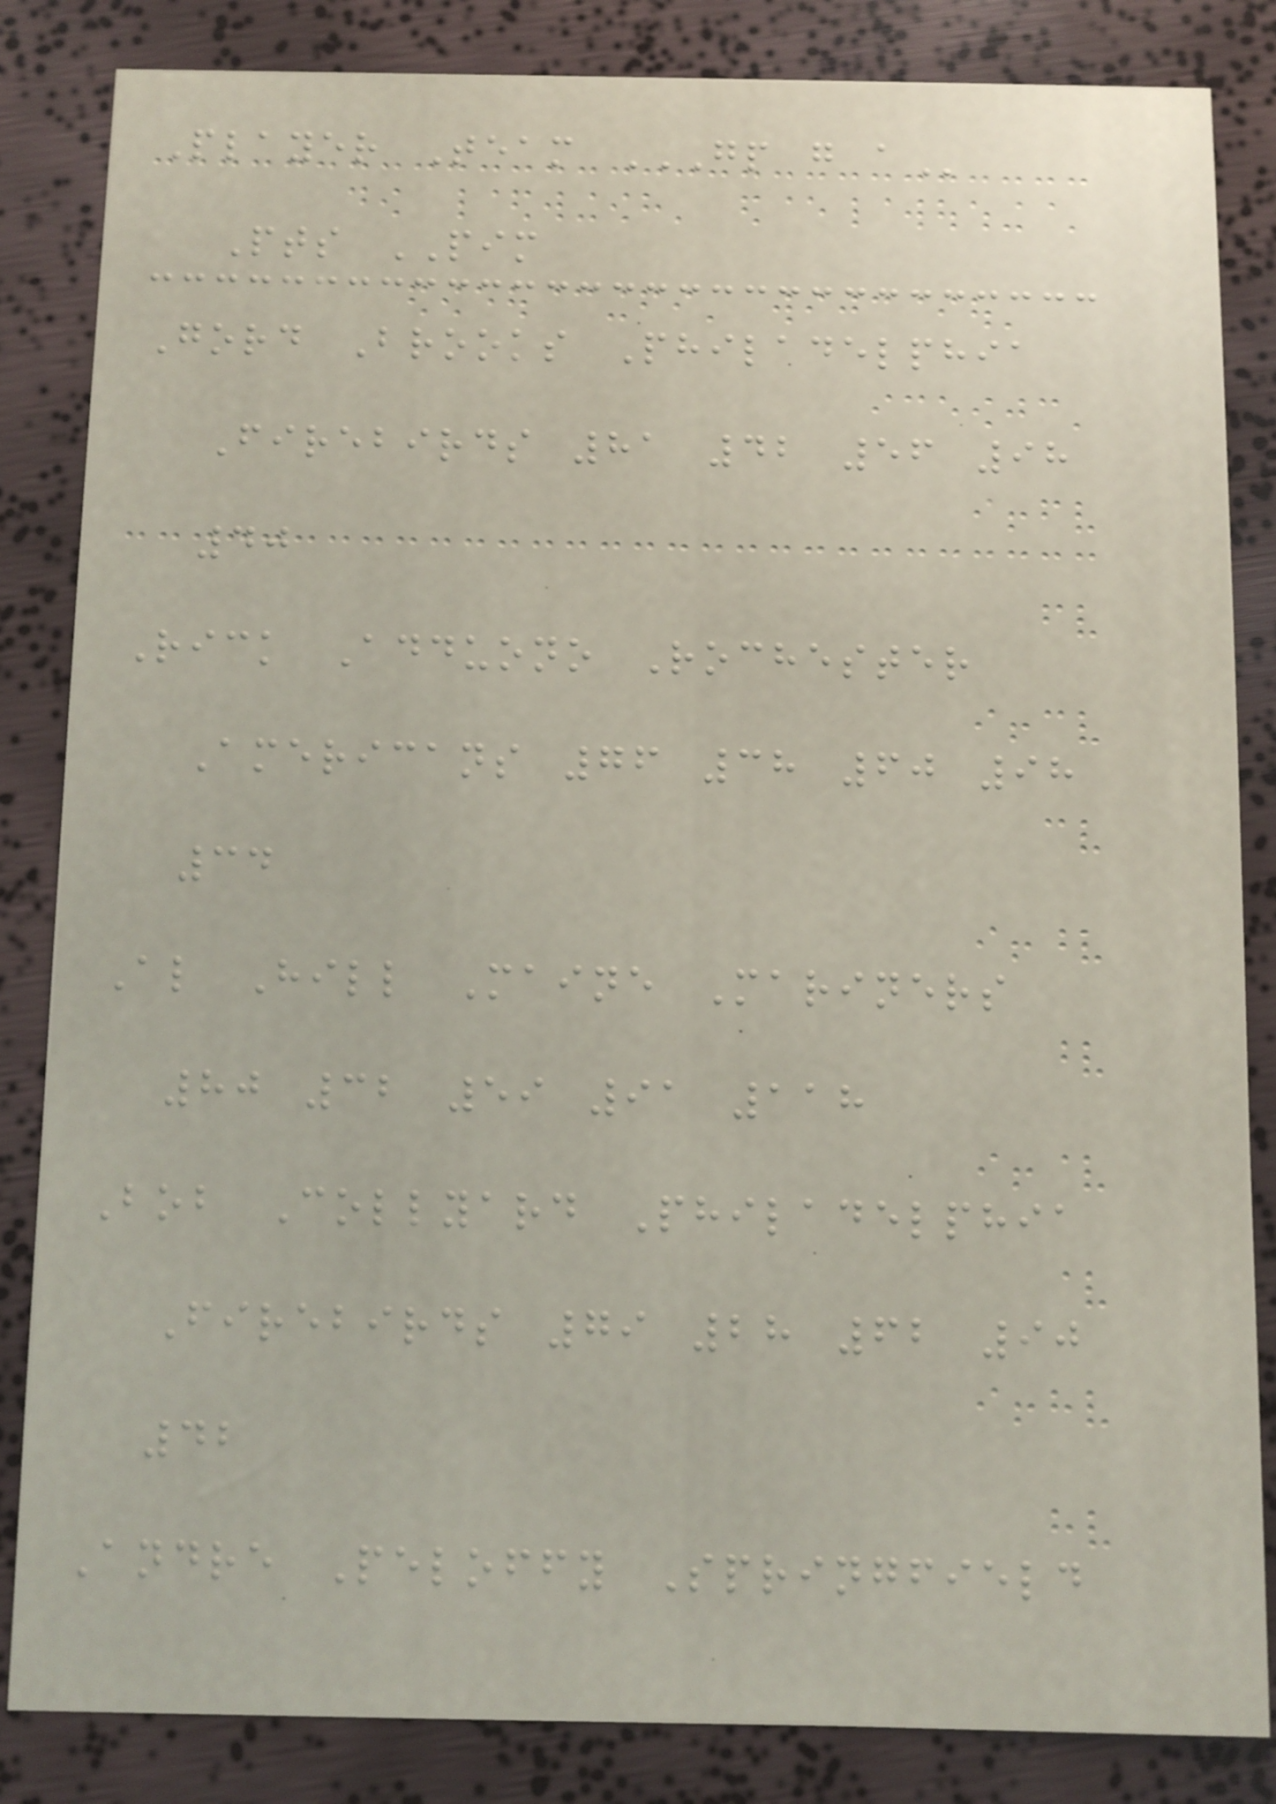Player Team GP G A
Pts PIM
Gord Brooks Philadelphia
Firebirds 81 42 56 98
40
Rick Adduono Rochester
Americans 76 38 60 98
34
Al Hill Maine Mariners
80 32 59 91 118
Bob Collyard Philadelphia
Firebirds 79 28 62 90
42
Andre Peloffy Springfield
